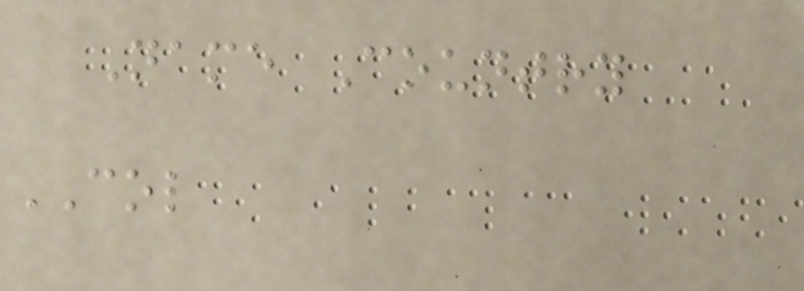Name Country
COL
